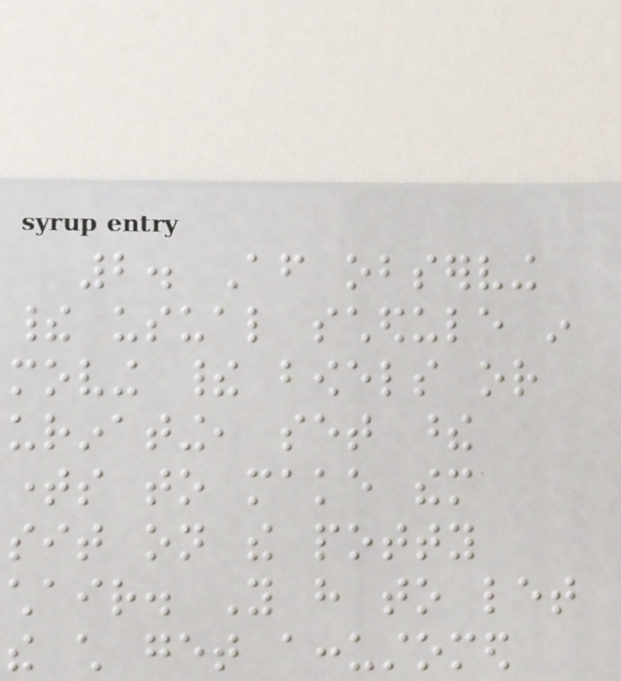2. After observing
their usual schedule in
moving their bowels or
urinating, set these
times to make them
sit on the potty
chair. You have to let
the child get accustomed
